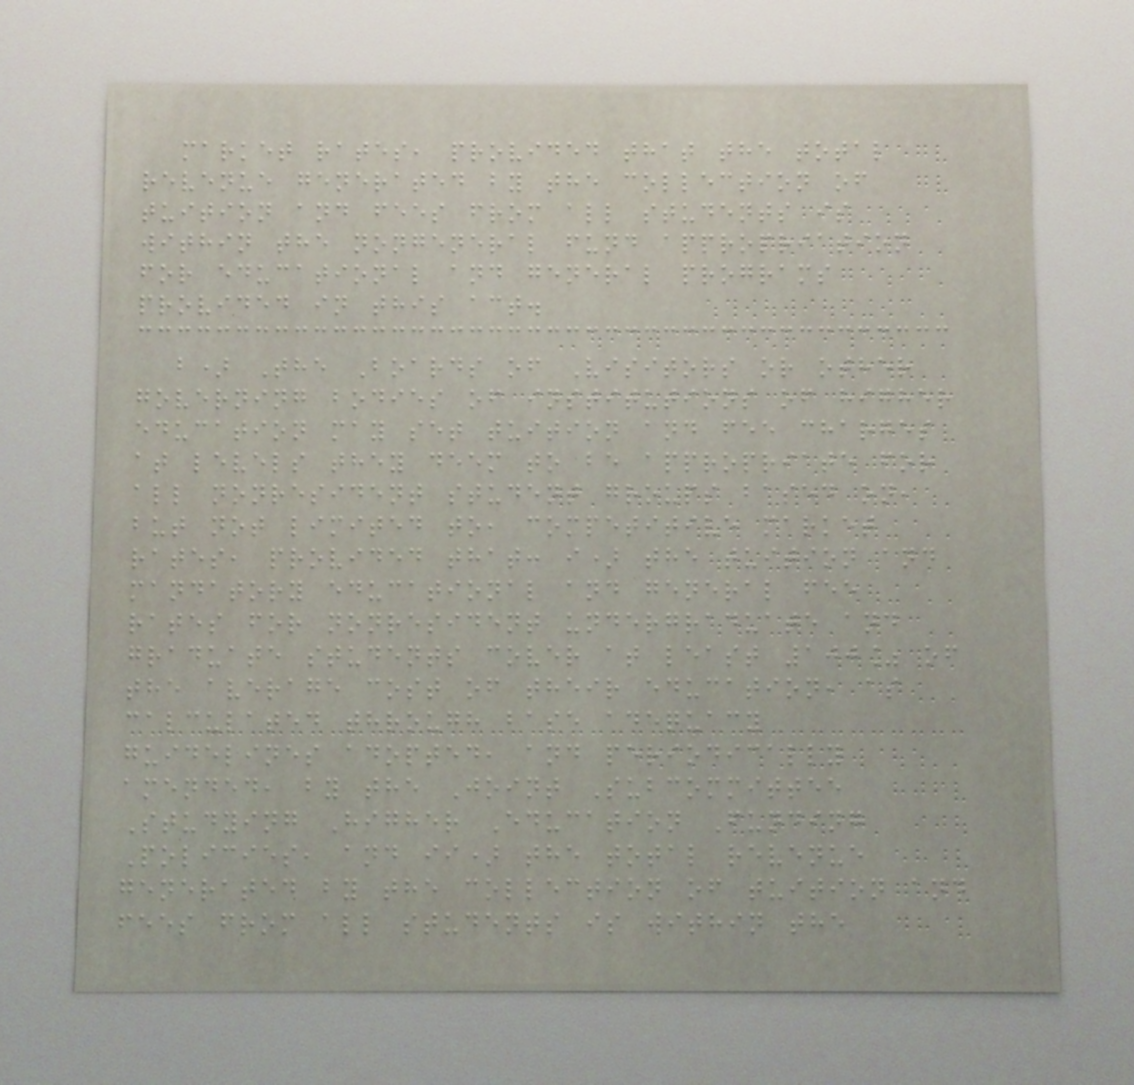market rates, provided that the total
revenue generated by the collection of
tuition and fees from all students is
within the nongeneral fund appropriation
for educational and general programs
provided in this act.
b) The Boards of Visitors or other
governing bodies of institutions of higher
education may set tuition and fee charges
at levels they deem to be appropriate for
all nonresident student groups based on,
but not limited to, competitive market
rates, provided that: i) the tuition and
mandatory educational and general fee
rates for nonresident undergraduate and
graduate students cover at least 100% of
the average cost of their education, as
calculated through base adequacy
guidelines adopted, and periodically
amended, by the Joint Subcommittee
Studying Higher Education Funding
Policies, and ii) the total revenue
generated by the collection of tuition and
fees from all students is within the
